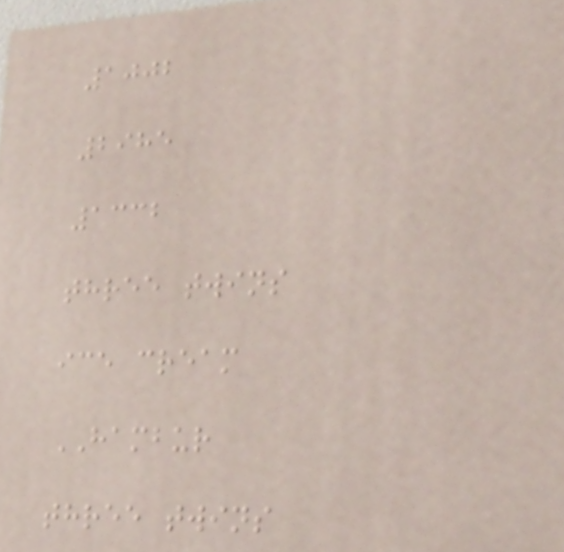1002
2985
1332
three twins
ice cream
HAMBUR
three twins
